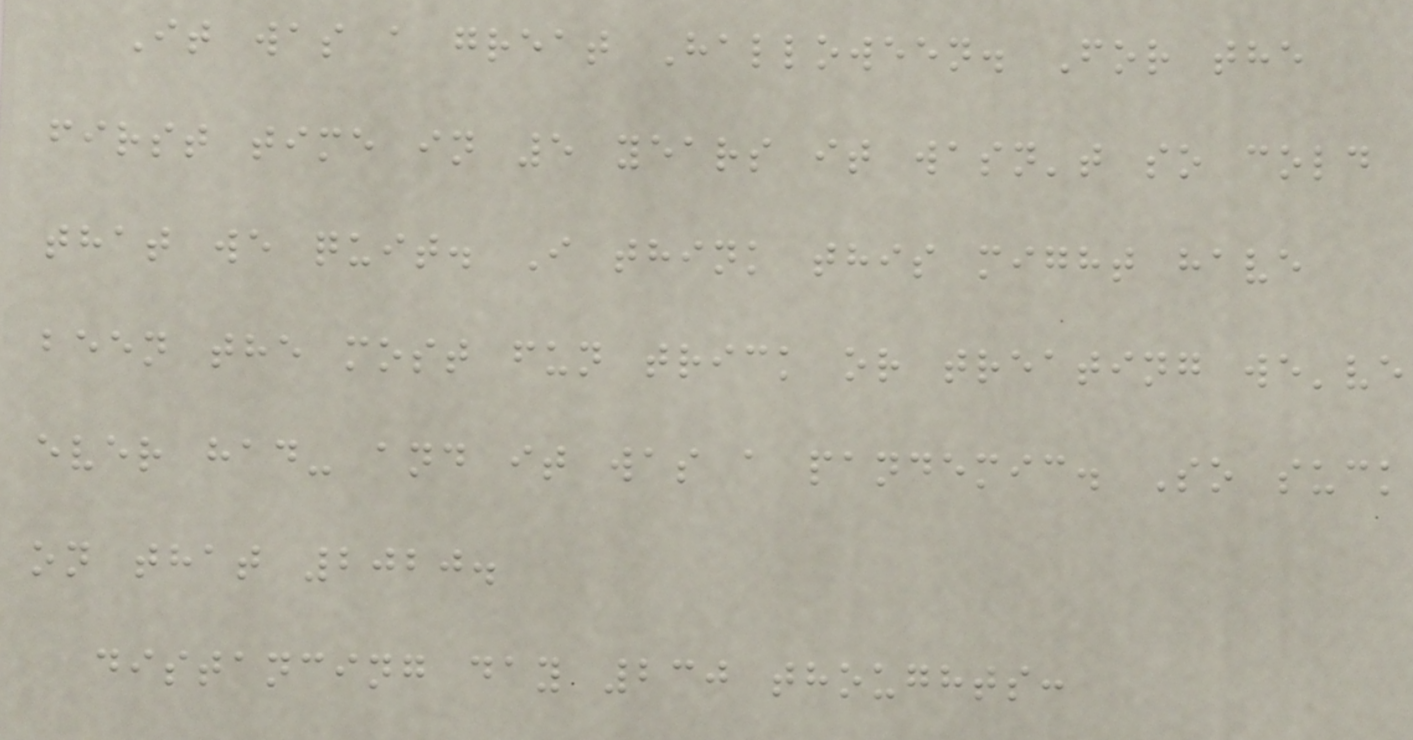It was a great Halloween. For the
first time in 5 years it wasn't so cold
that we quit. I think this might have
been the most fun trick or treating we've
ever had- and it was a pandemic. So suck
on that 2020.
distancing day 230 thoughts:
